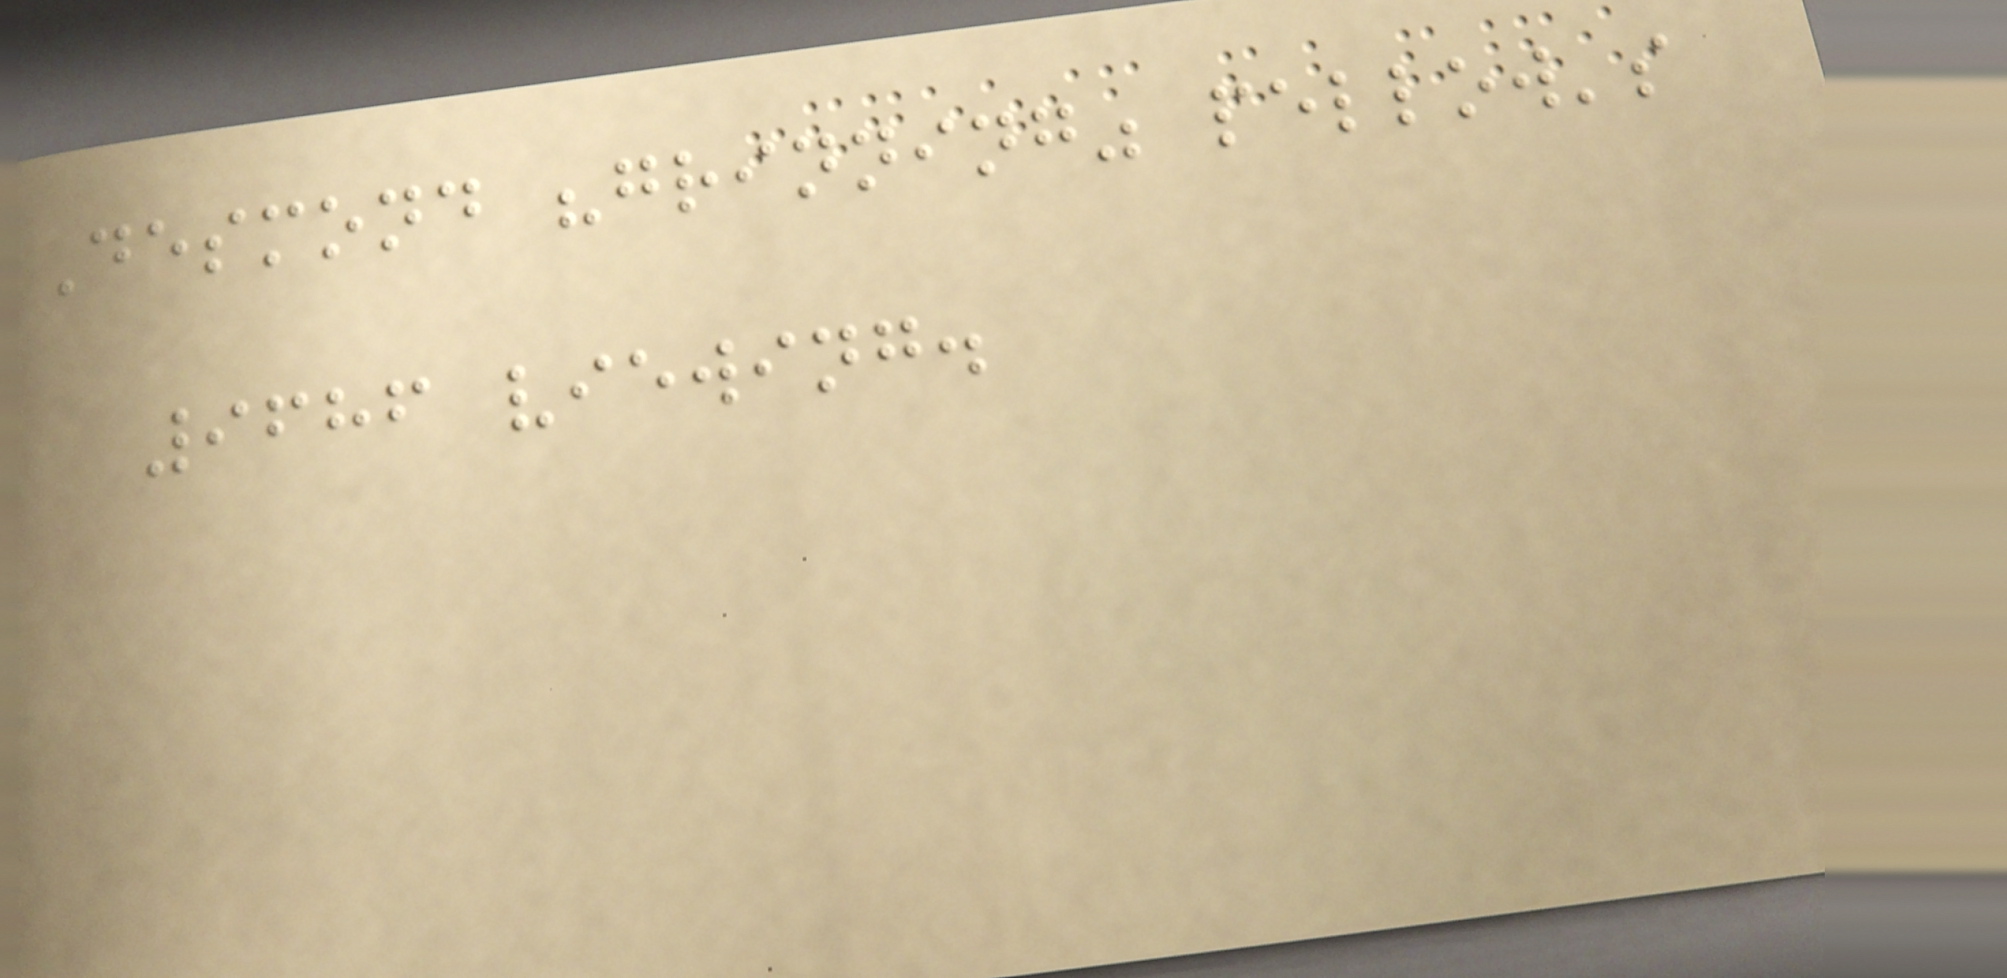Desmond "grinning" pellow's
9686 viewing.
